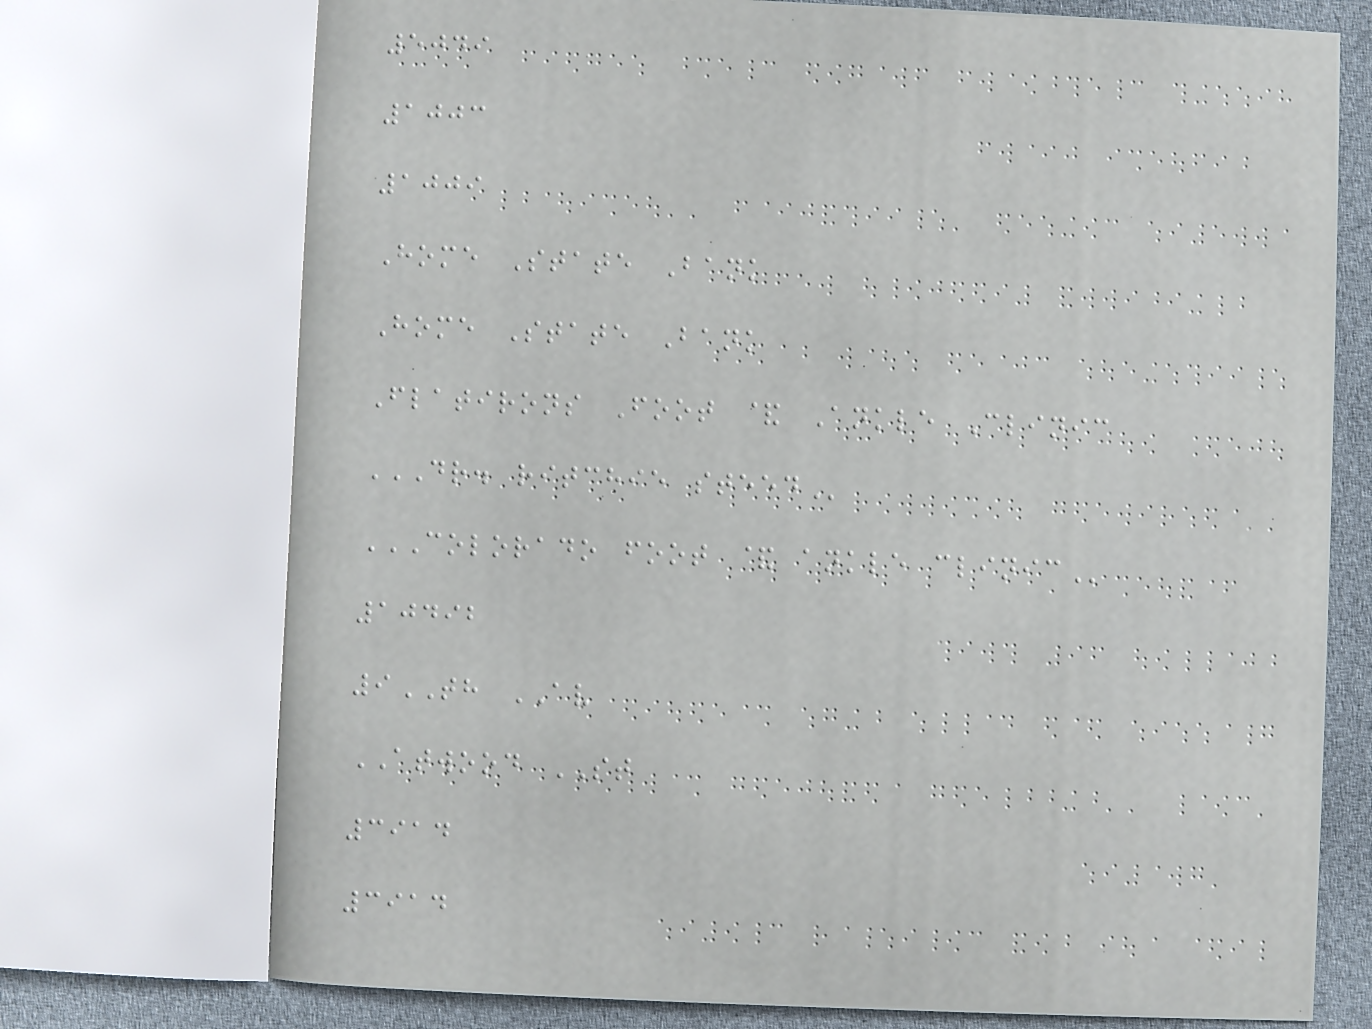5049
1003
1009
Home State Bank
Home State Bank
Flatirons Foot & Ankle Clinic
DR. RITCHIE STEED
COLORADO FOOT & ANKLE CLINIC
10492
9TH AV
ATWOOD ST
3914
3914
